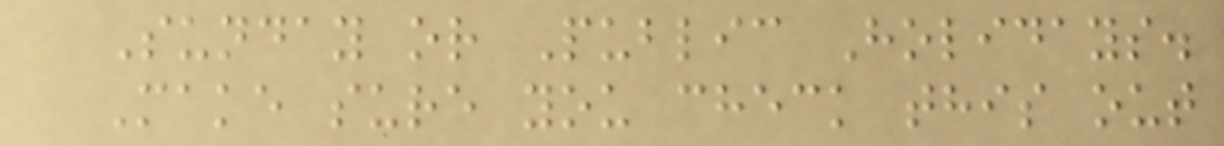Sunday or Public Holidays.
Make sure you check this out
